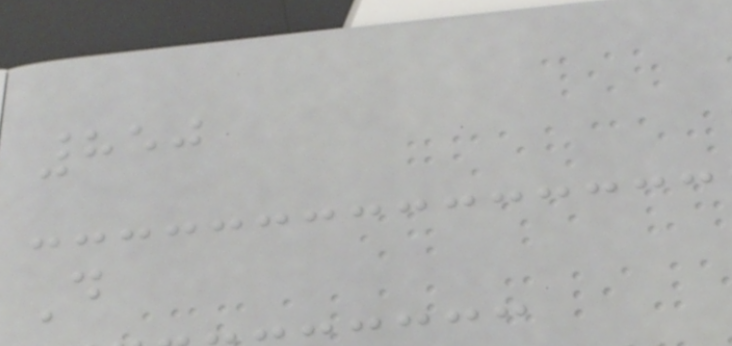850
D
